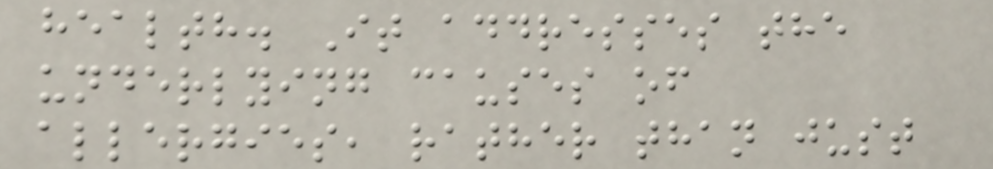health. It addresses the
underlying causes of
allergies, rather than just
